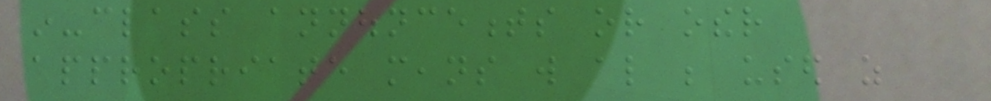in-class announcements or other
appropriate means will also be used as
